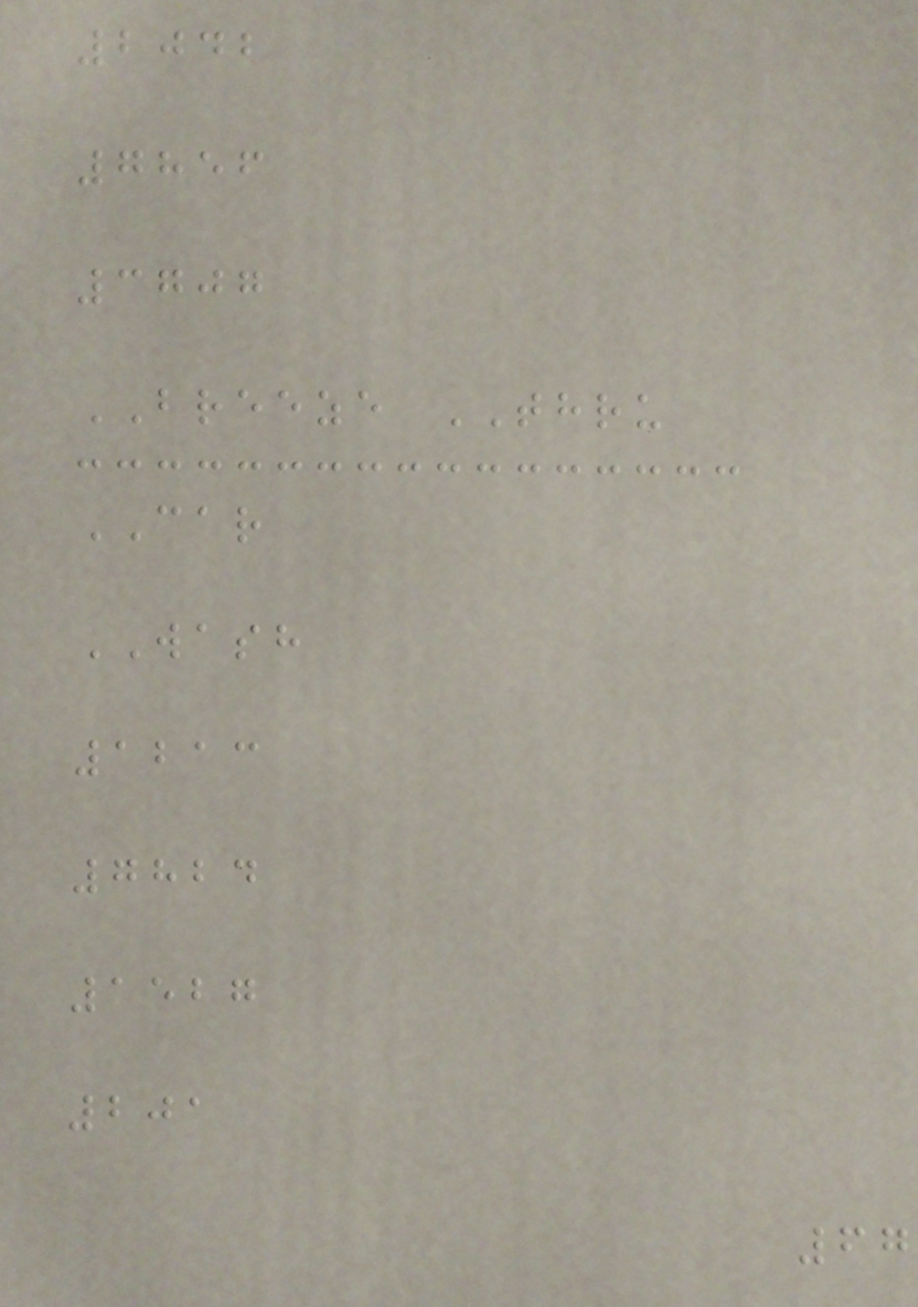2042
7856
3707
BREEZE THRU
CAR
WASH
1213
7824
1527
201
67
